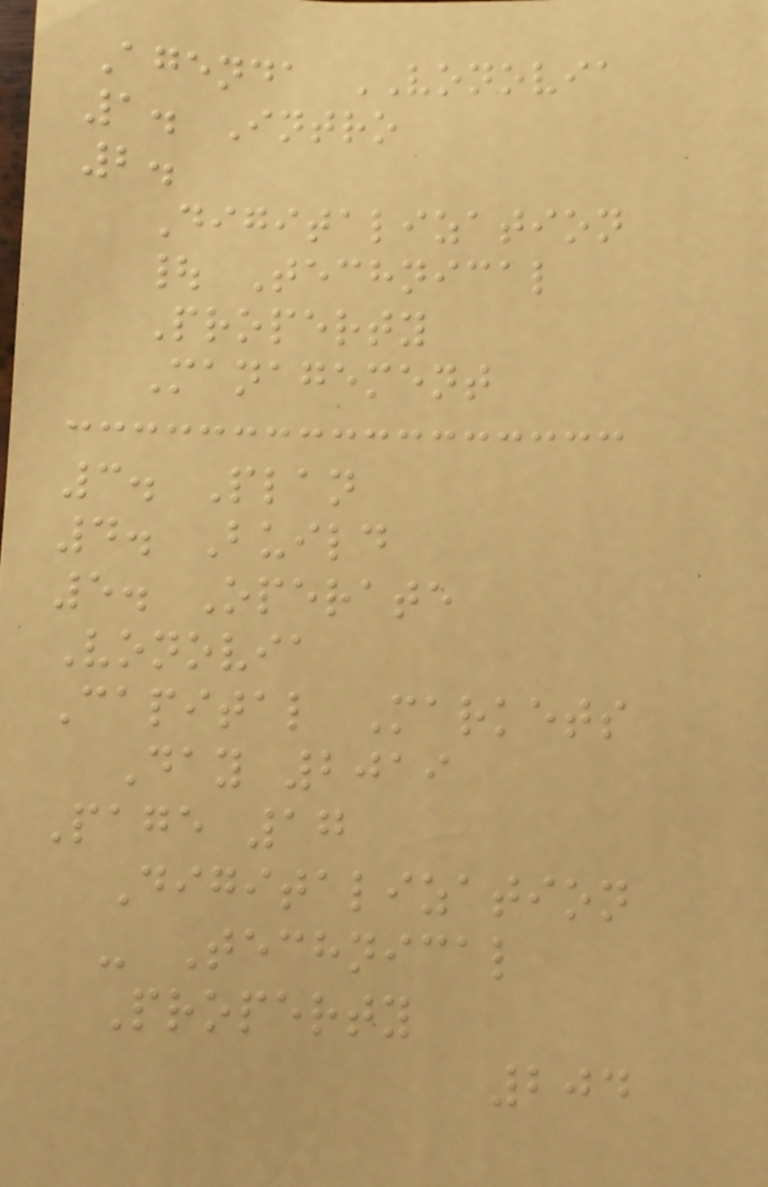Agenda VONOVIA
1. Intro
2.
Digitalization
| Technical
Property
Management
3. Plan
4. Build
5. Operate
Vonovia
Capital Markets
Day 2019
Page 17
Digitalization
- Technical
Property
204
